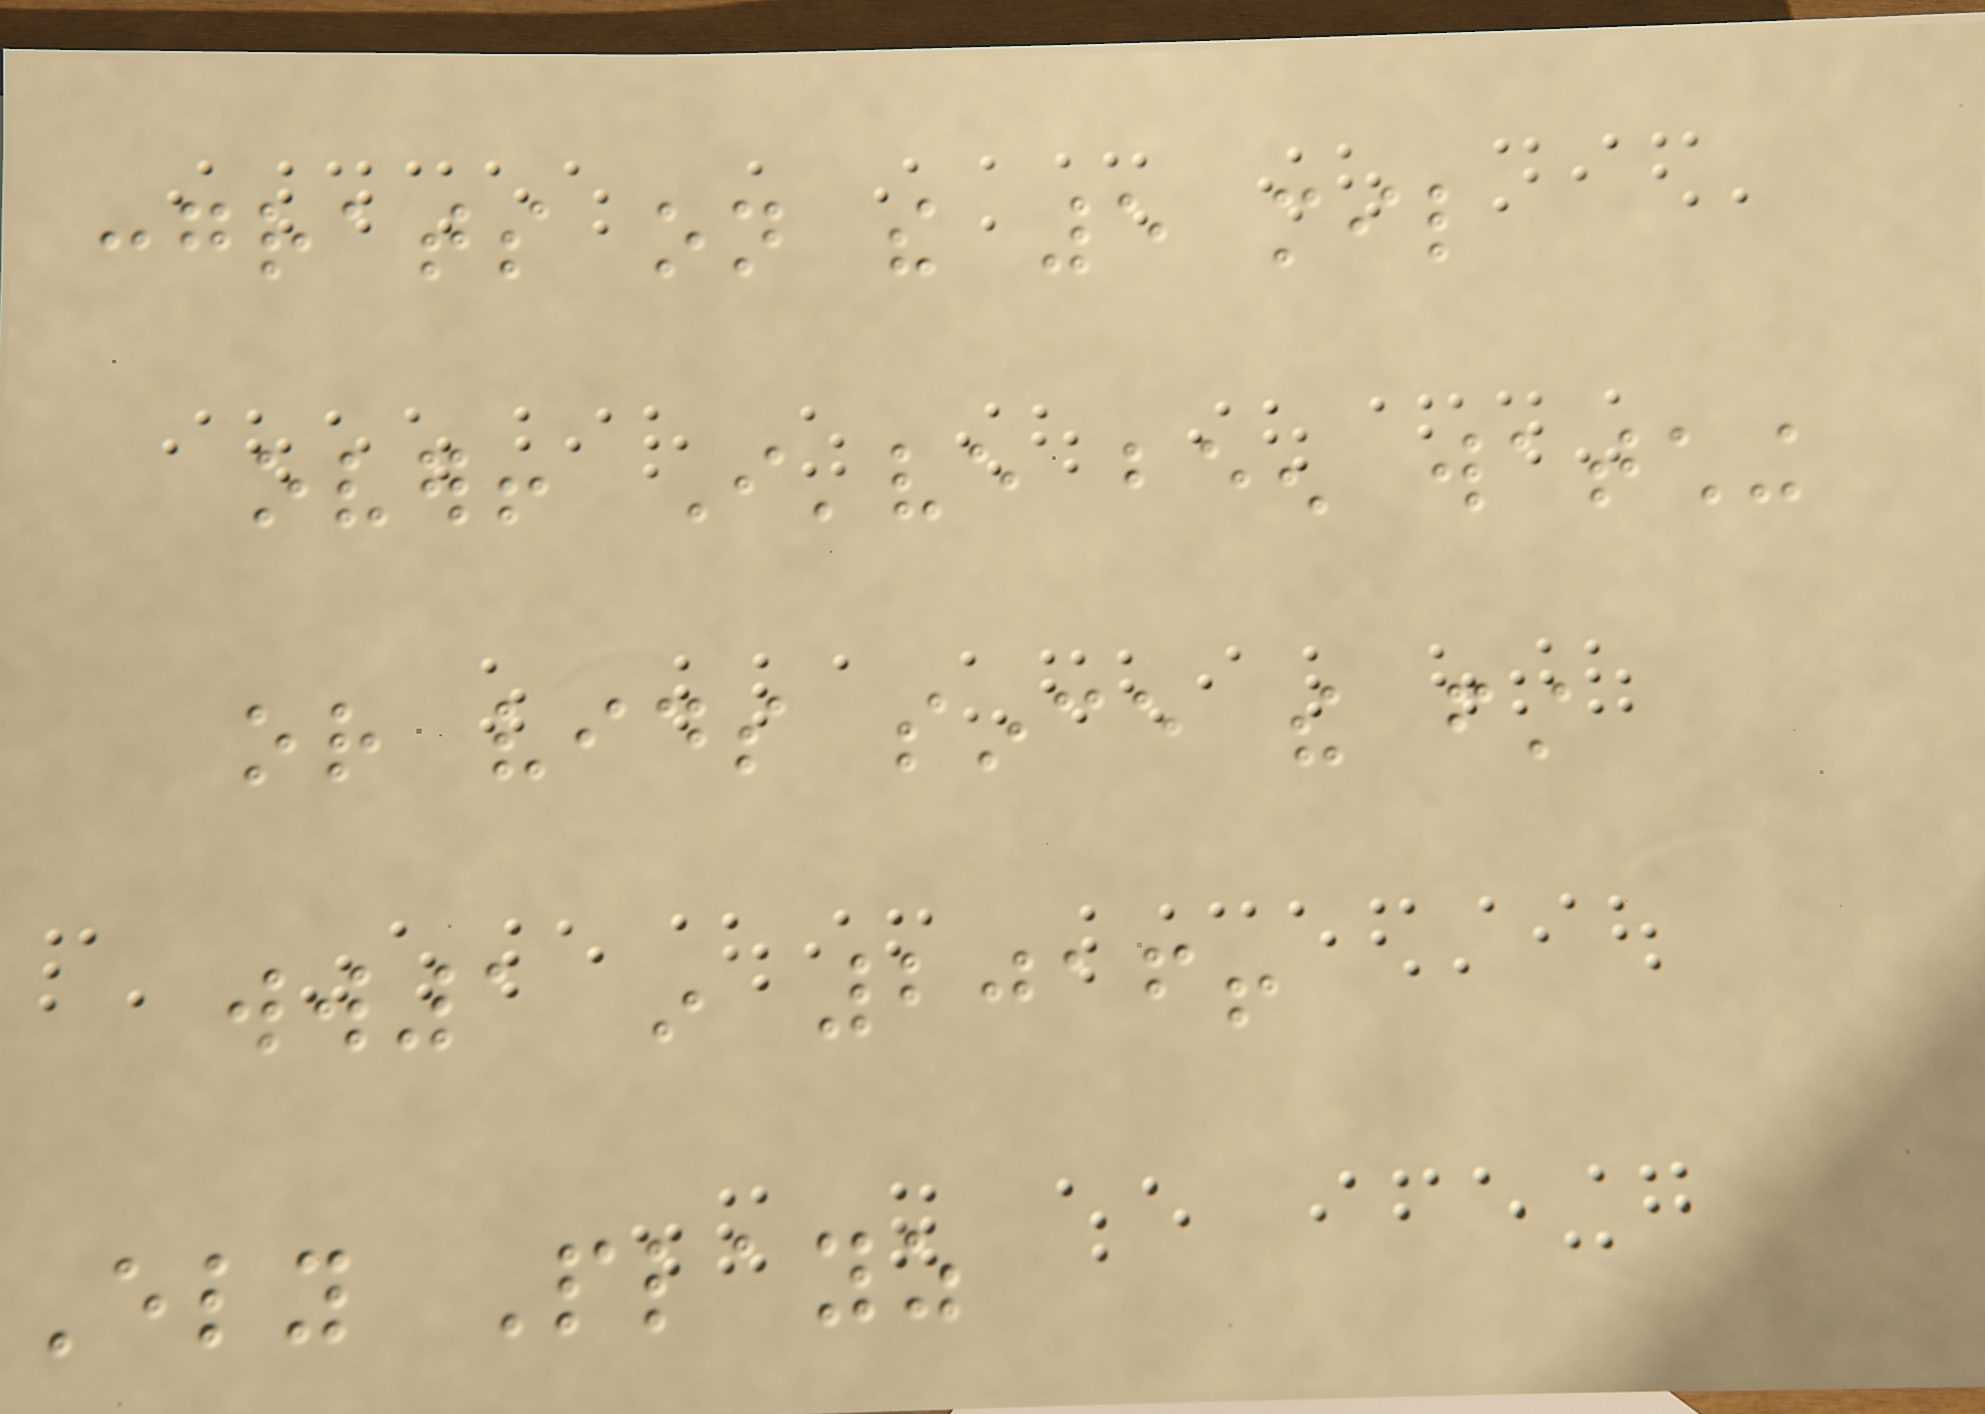congrats on the 5 mil
over! I've been watching
or vids since the first
ww1 in 2016!
Ely Playz
